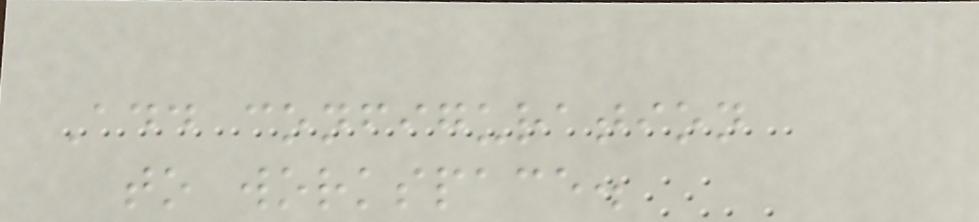Add configuration
to workspace.
